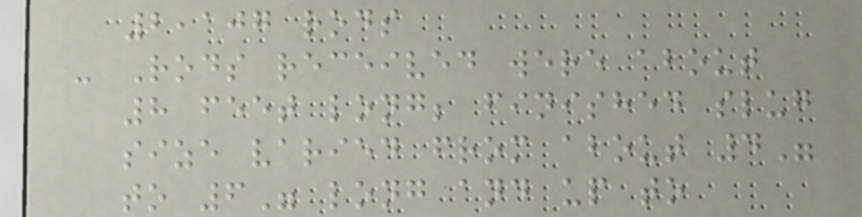2,107 rods
- Rods received were about
8 feet long; finished slug
size varied from about 4"
to 6" long and up to
